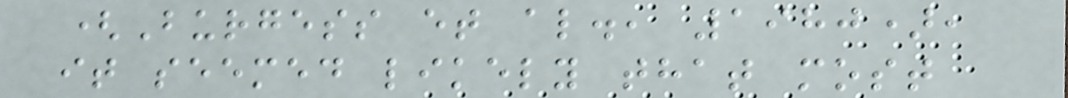(Burgess et al., 1980),
it seemed likely that most
